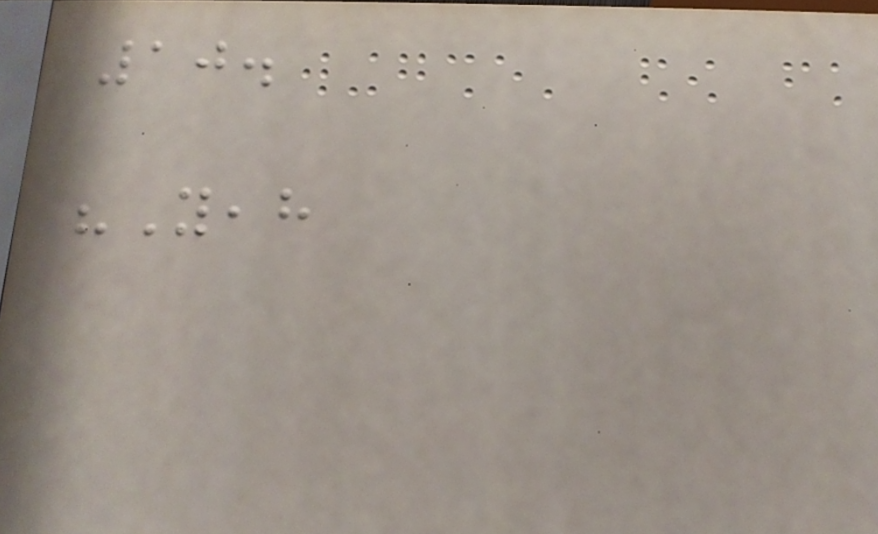10.
"Yeah
